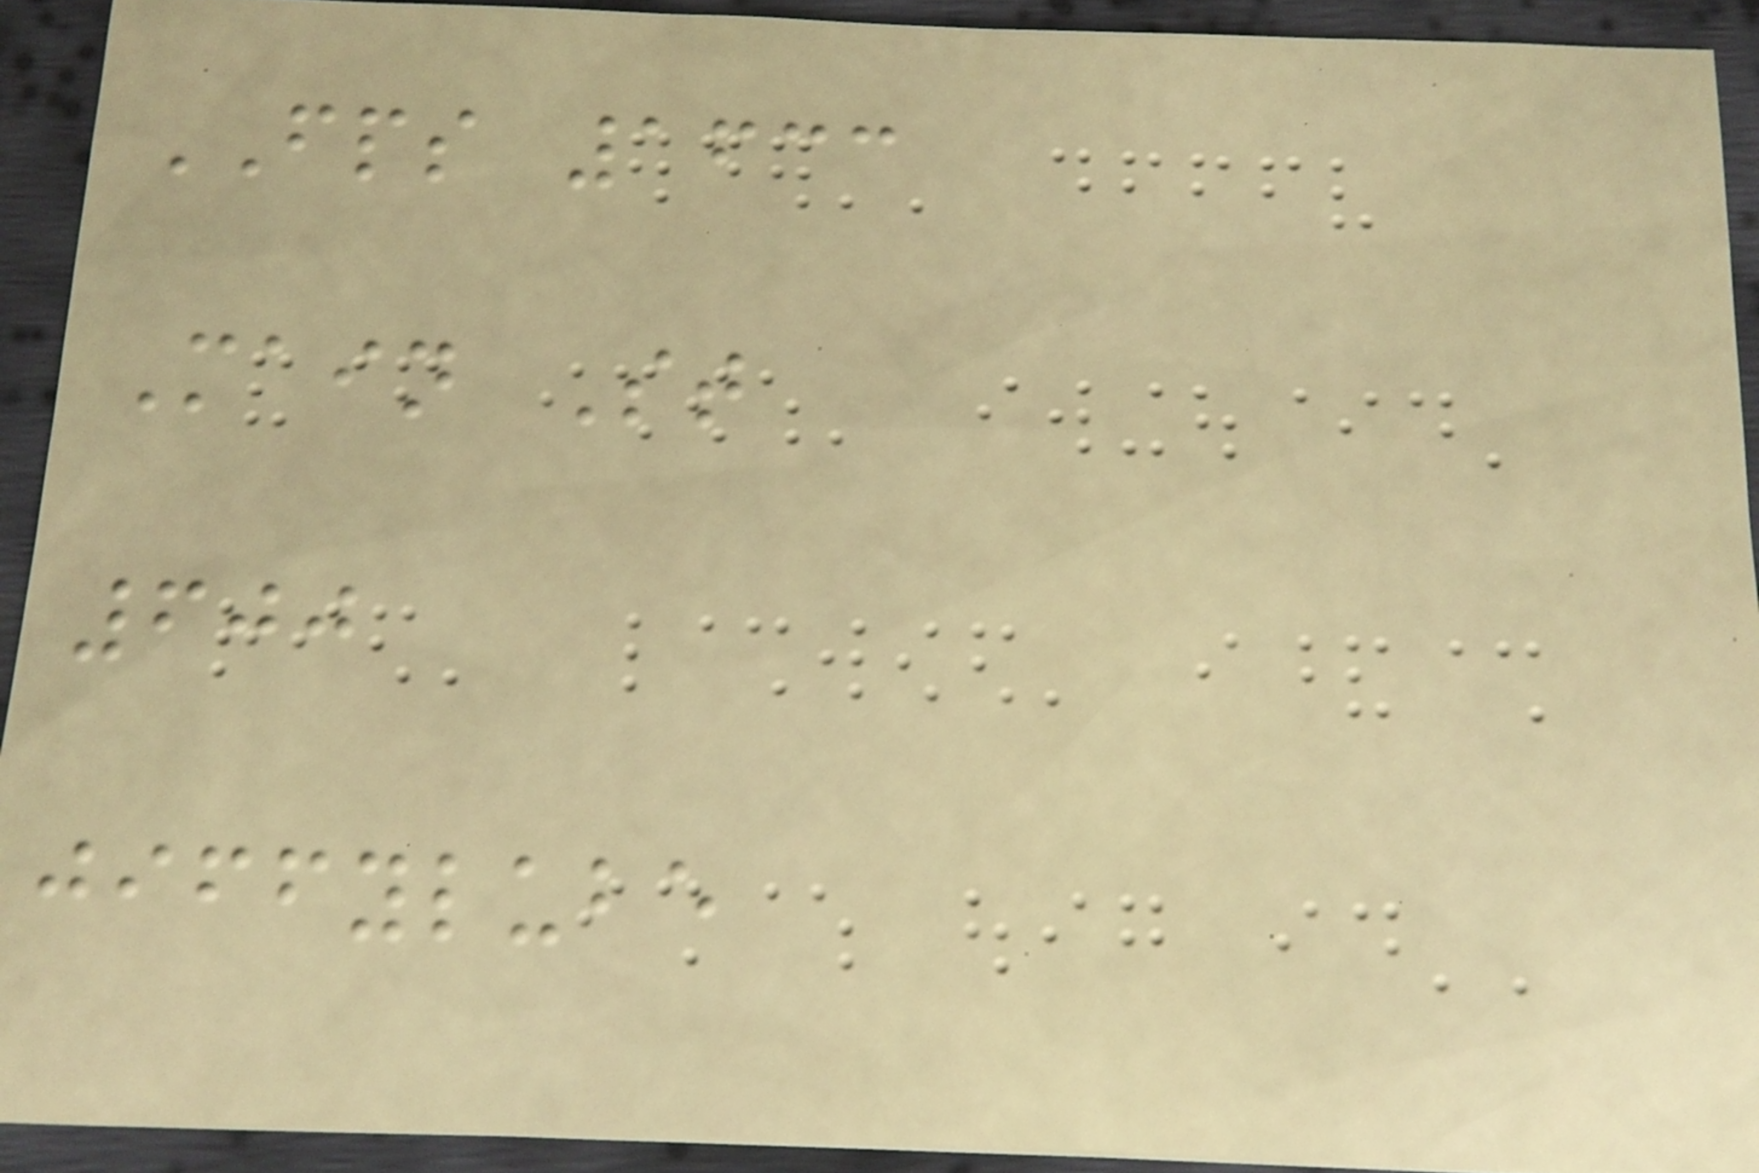FPS 1633
Main St
600
jiffylube
